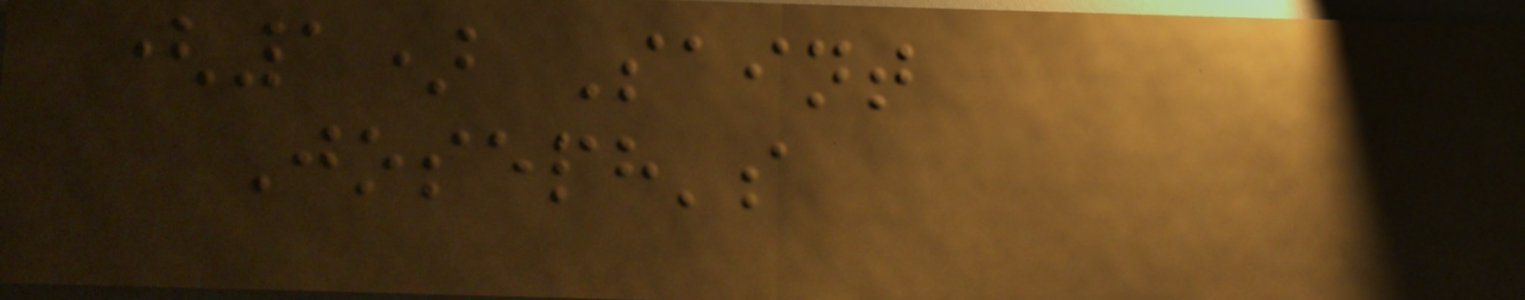(1) Saint
Joseph's
